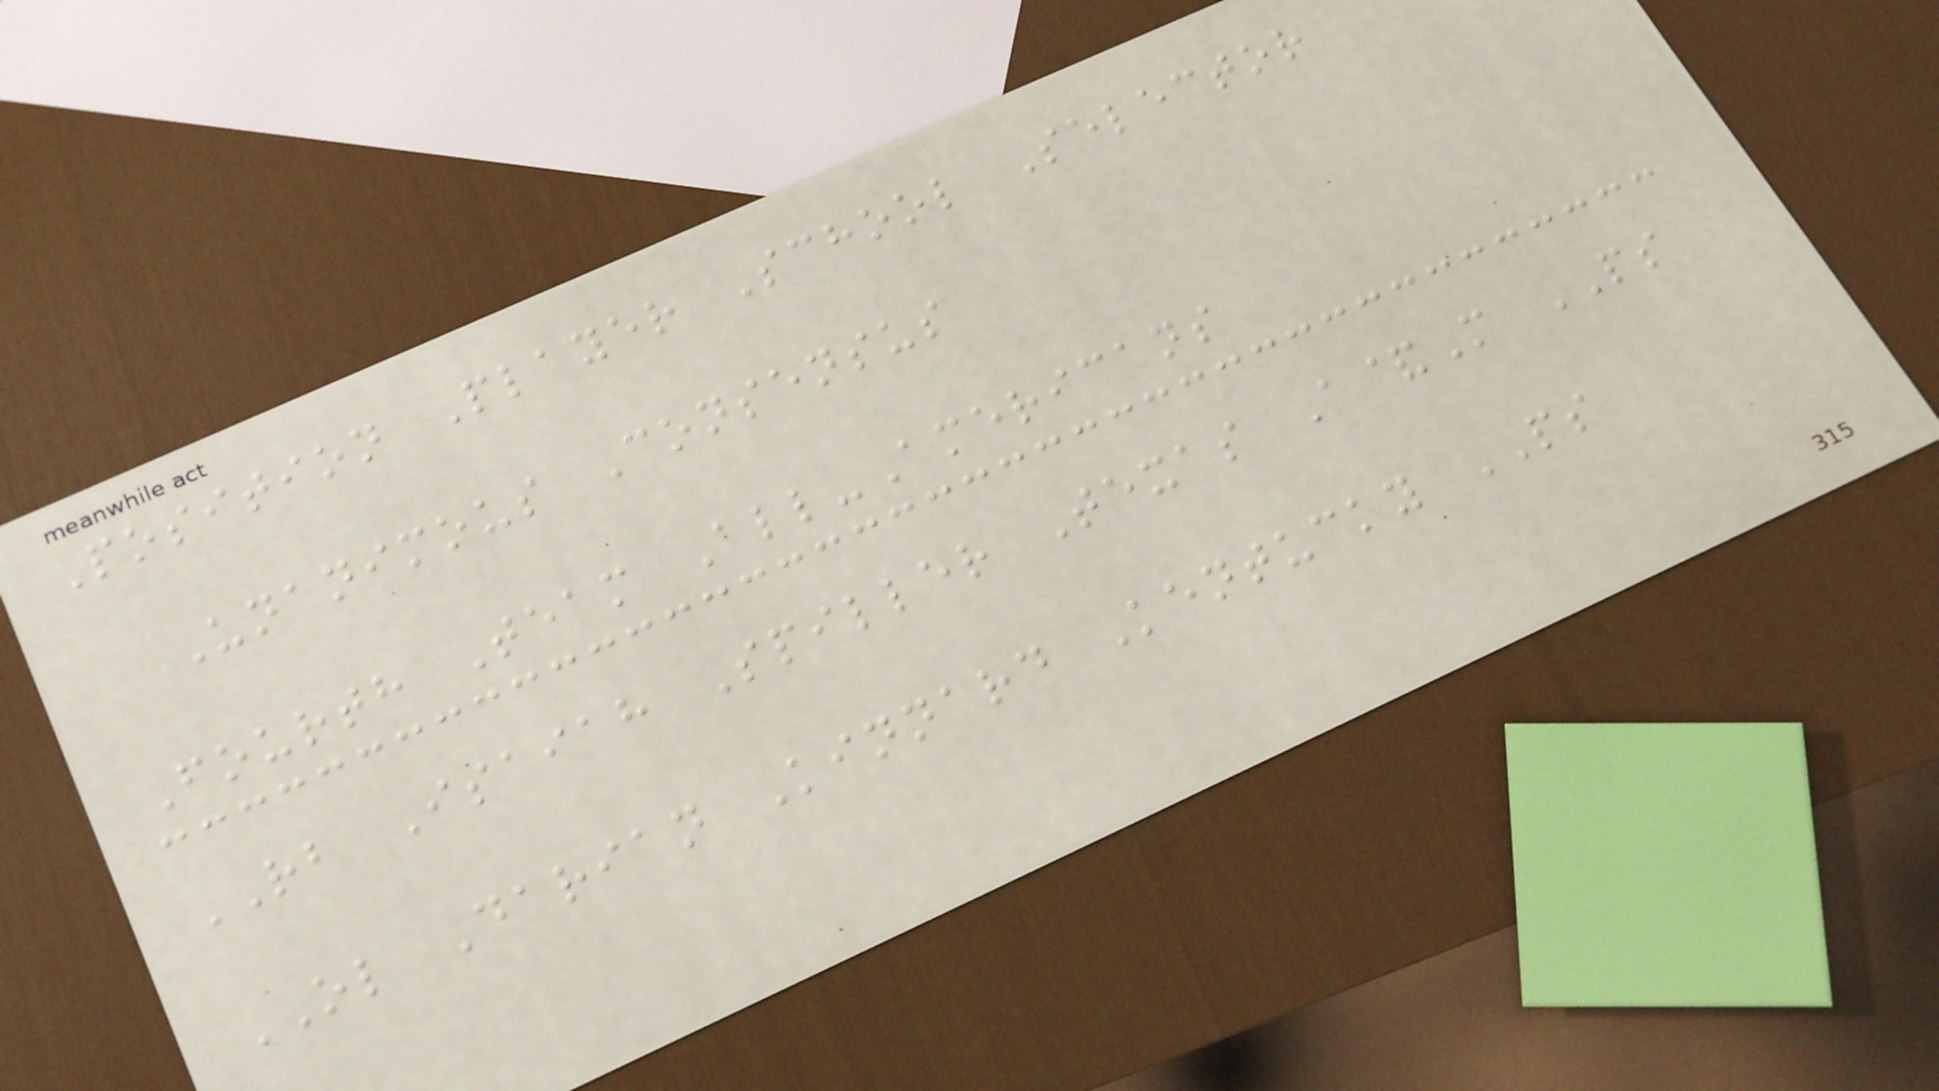Position Player School Selector
Unanimous Consensus
Fourth Team All-Americans
RB Isaiah Spiller Texas A&M PS
OL Darian Kinnard Kentucky PS
